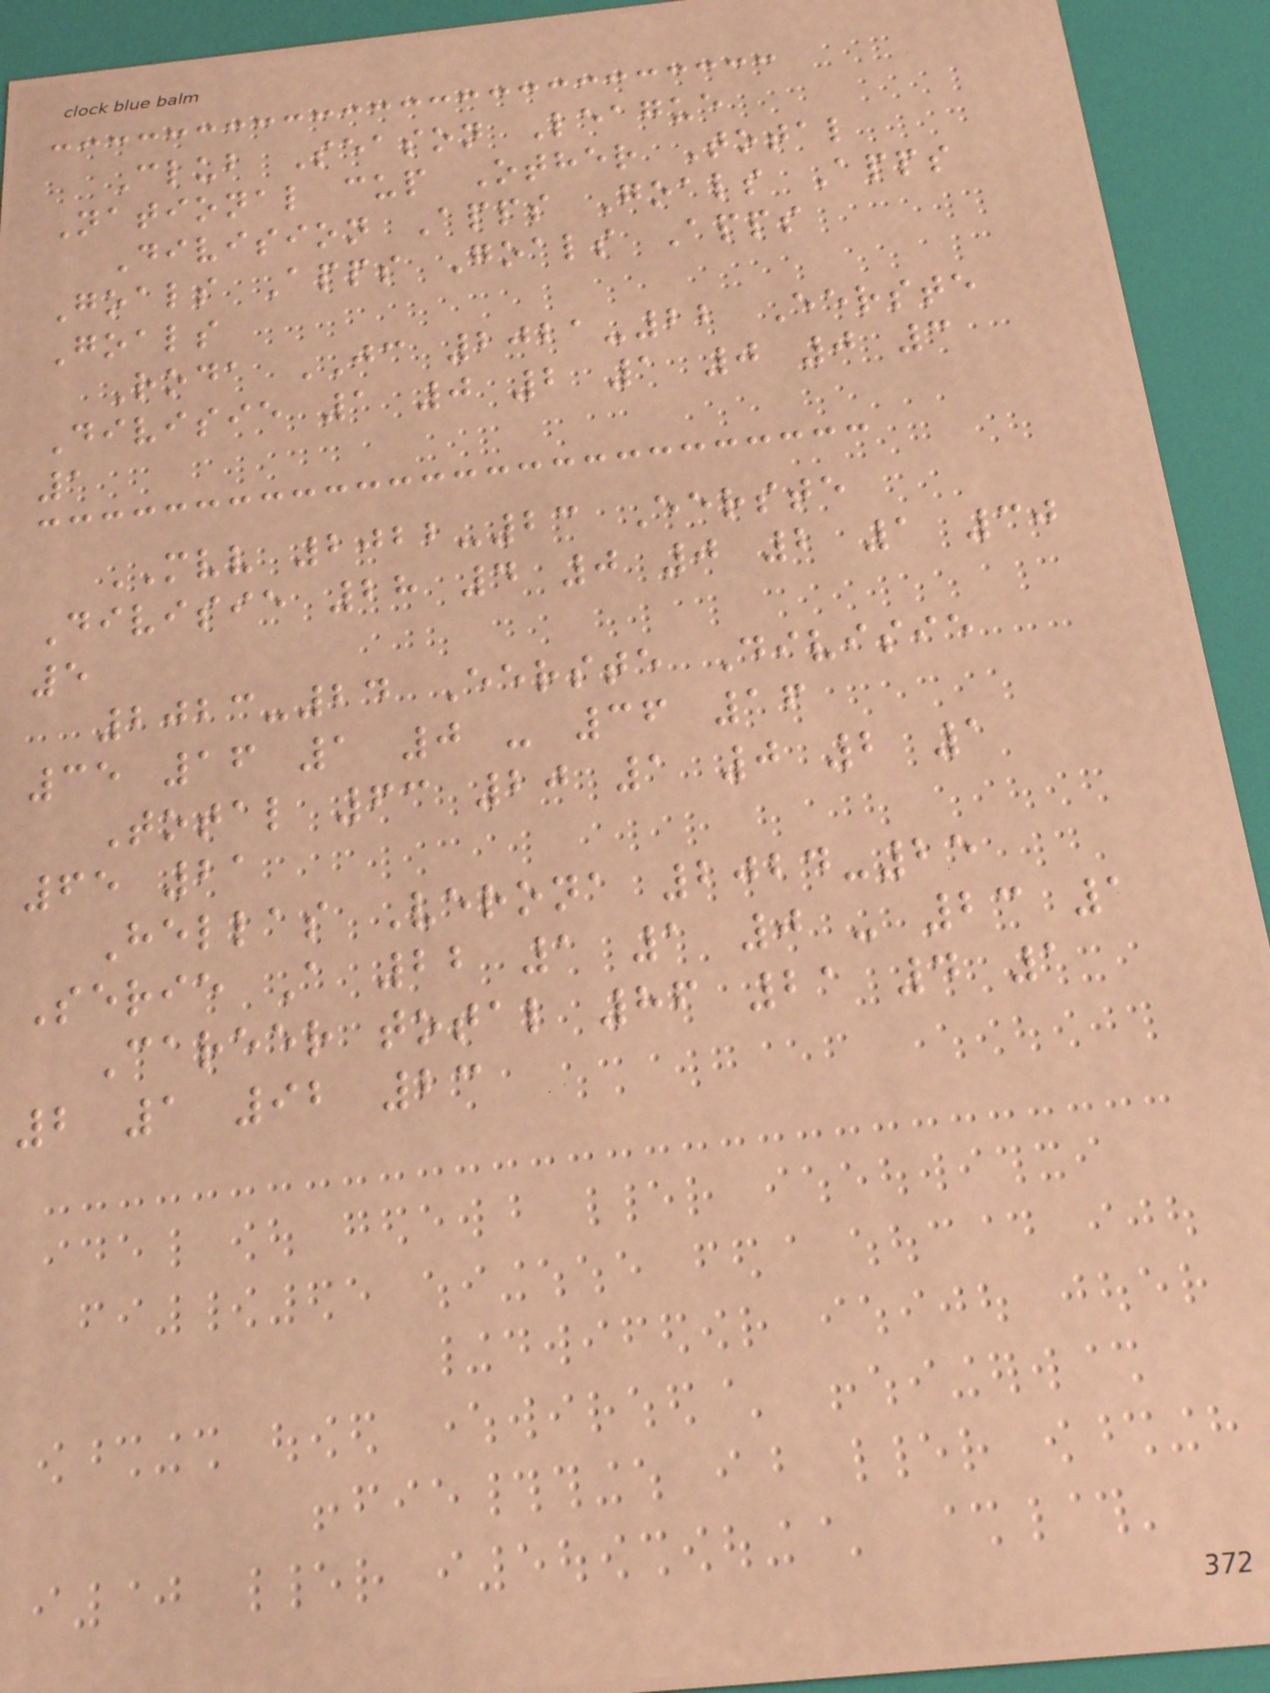Club Season League
National cup Other Total
Division Apps Goals Apps
Goals Apps Goals Apps
Goals
Roda JC 2021-22 Eerste
Divisie 1 0 2 1 0 0 3
1
MVV 2022-23 Eerste
Divisie 28 4 0 0 2 1 30
5
2023-24 Eerste Divisie
35 16 1 0 - 36 16
Total 63 20 1 0 2 1
65 21
Hellas Verona 2024-25
Serie A 22 1 1 0 - 23 1
Career total 86 21 4 1
2 1 92 23
